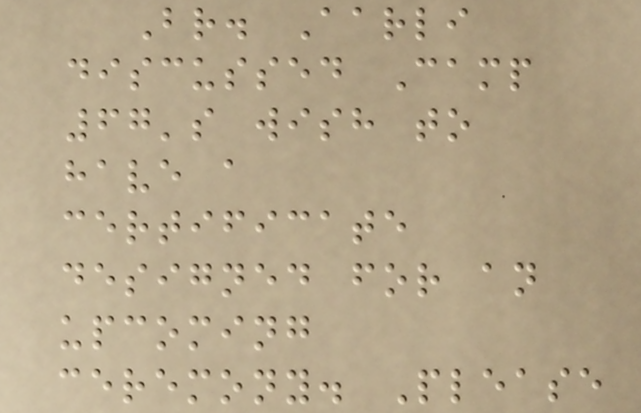Br. Aarli
discussed Camp
67's wish to
have a
certificate
designed for an
upcoming
ceremony. Please
